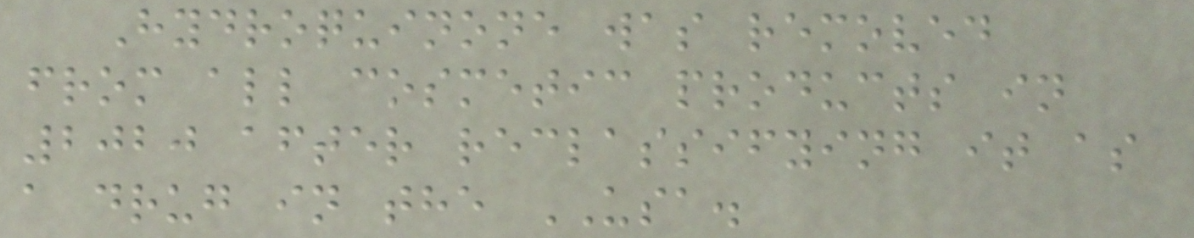Hydroquinone was removed
from all cosmetic products in
2020 after reclassifying it as
a drug in the USA.
